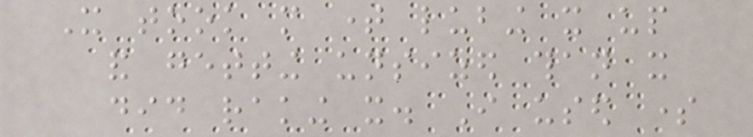It took more time lubing it up
and getting unsized than it
did raking it. I used some
